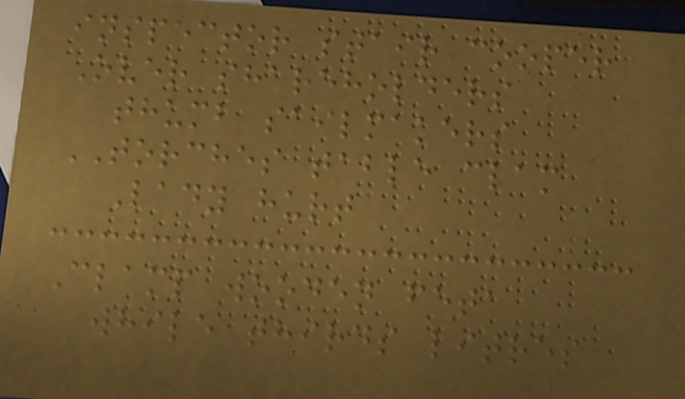inspector stair cooper
Over shareholders
thumb sailmakers
TORCHES table clam
Lady hurt
Clamp wooden feta
while thirds litres
